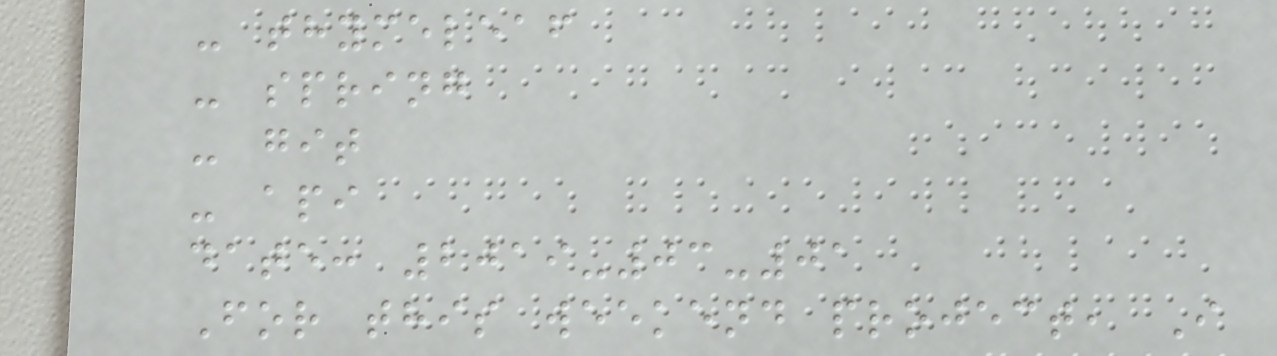- thymeleaf
- spring
- git
- api
date: 2019-03-01
For this weekend project, I
